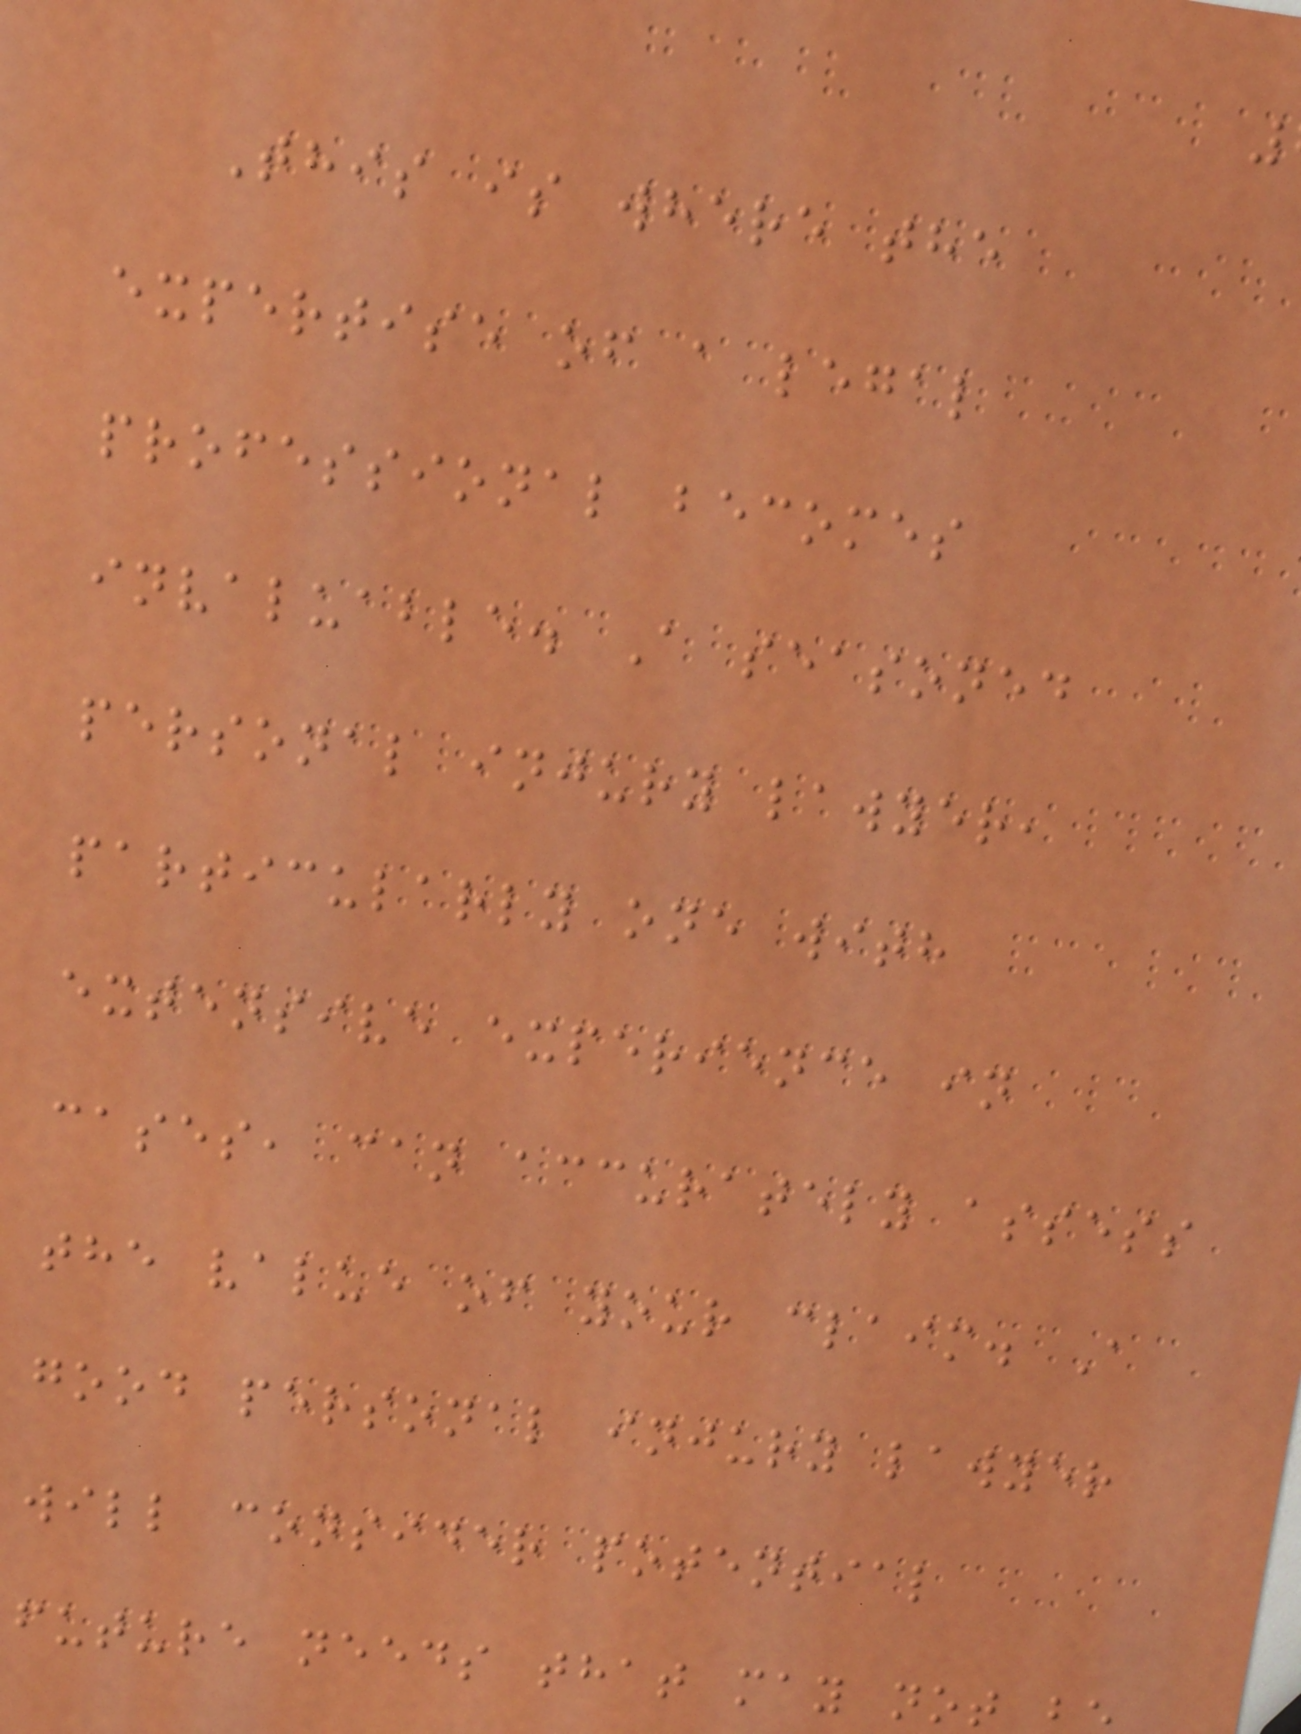This is where the
expertise of a legal
professional becomes
invaluable. A seasoned
personal injury lawyer,
particularly one with
extensive experience in
cases, can accurately assess
the value of your claim. A
good personal injury lawyer
will consider potential
future needs that may not
